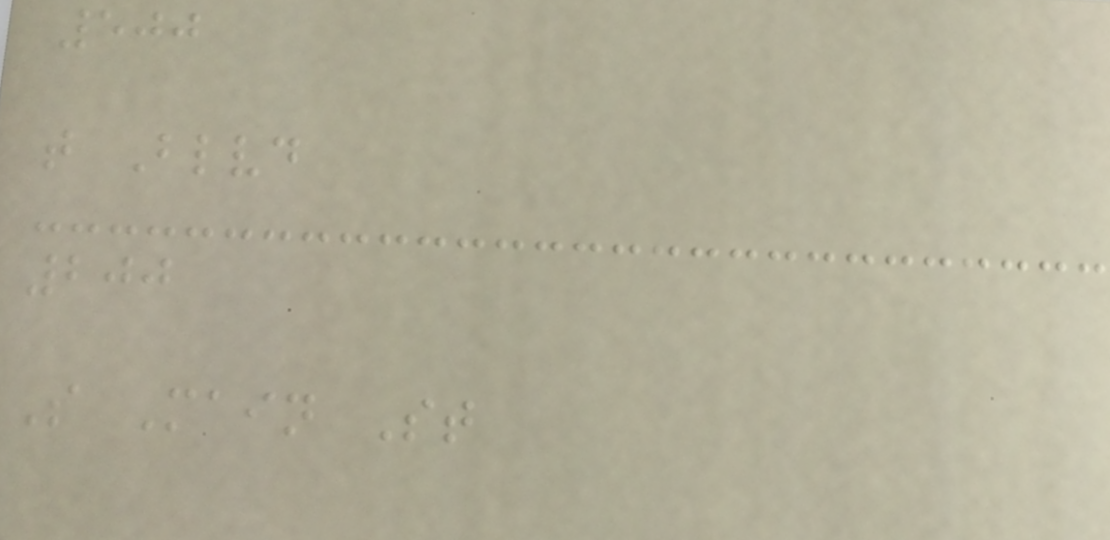500
t Blvd
200
S Main St
